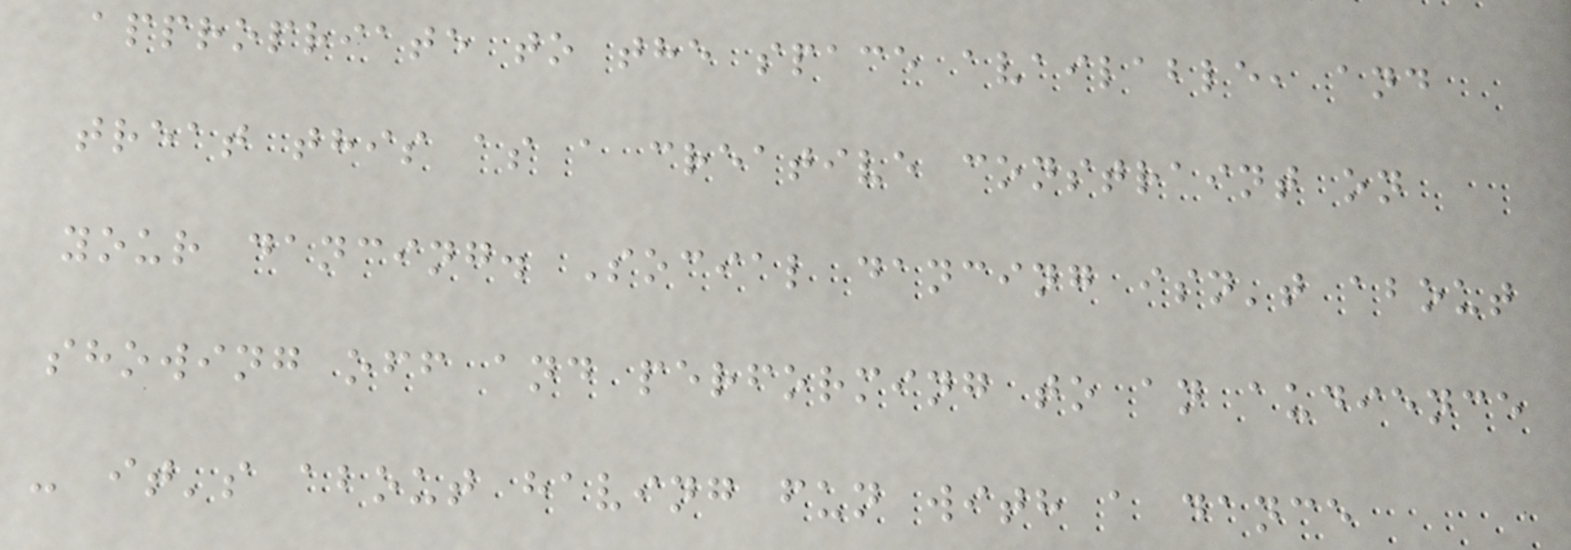appropriate to the space available, and
treat this as a creative constraint on
your dancing. Social dancing isn't about
showing off and performing to an audience
- it's about having fun with a dance
